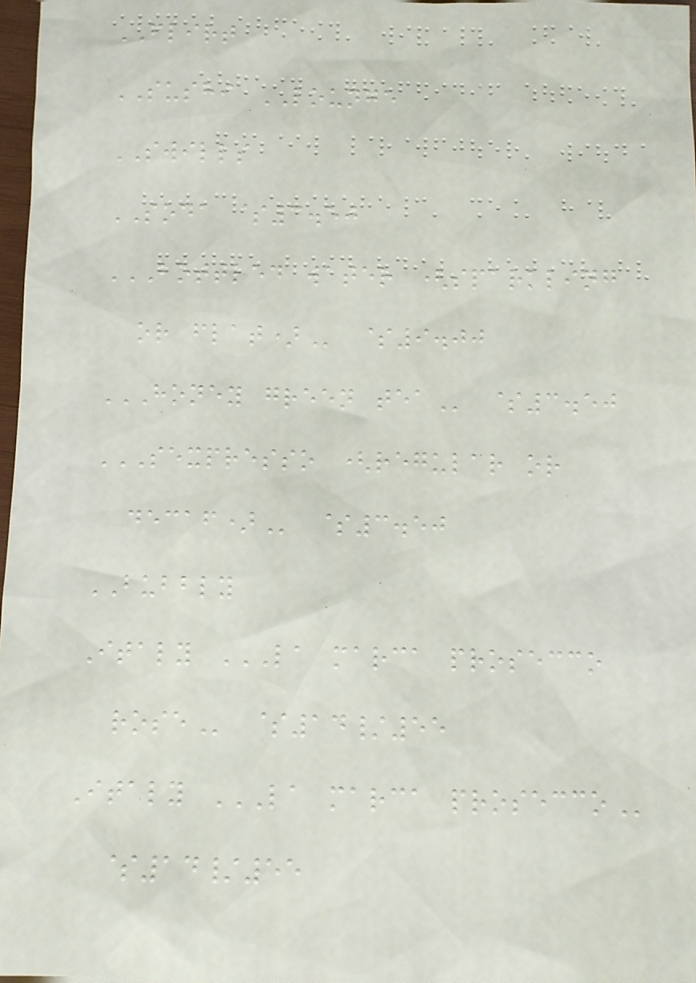FLIRT
SUSHI LOUNGE
SWILLS
SODA $3.50
BOTTLED WATER (SPARKLING
OR FLAT) $9.00
HONEY GREEN TEA $3.50
SEXPRESSO (REGULAR OR
DECAF) $3.50
BUBBLY
Italy LA MARCA PROSECCO
ROSE $14/55
Italy LA MARCA PROSECCO
$14/55
